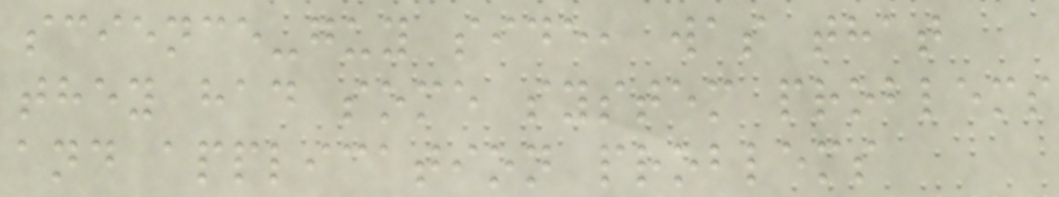science-guy side, was that
they had some system problems
and application problems
